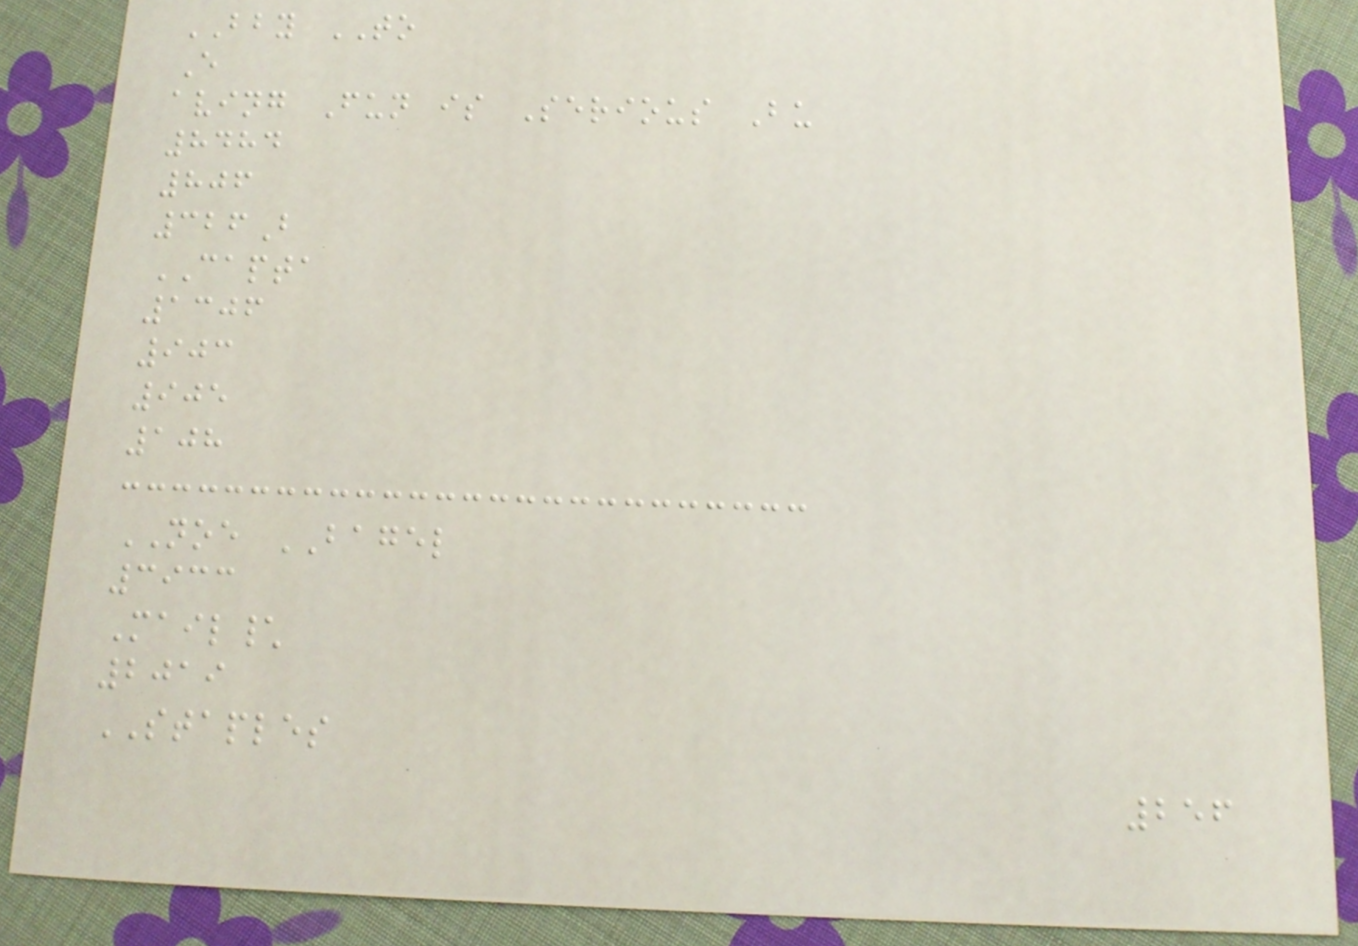BBY TO
E
aving Fun is Serious Bu
8484
806
326B
CAPTA
1306
903
905
108
NOE BAGEL
3933
Mail\
2019
STAPLES
256
